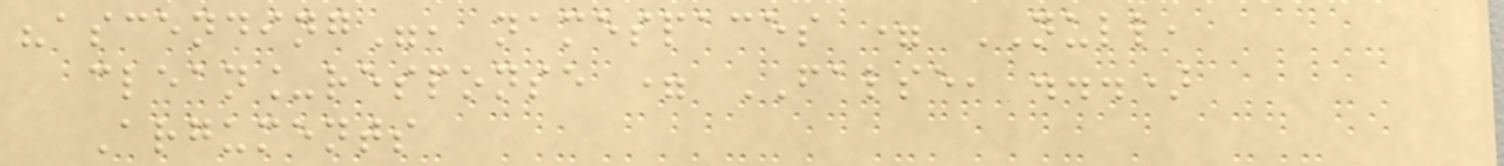"ascending", namespaces = NULL,
clean_response = FALSE, ...)
Arguments
